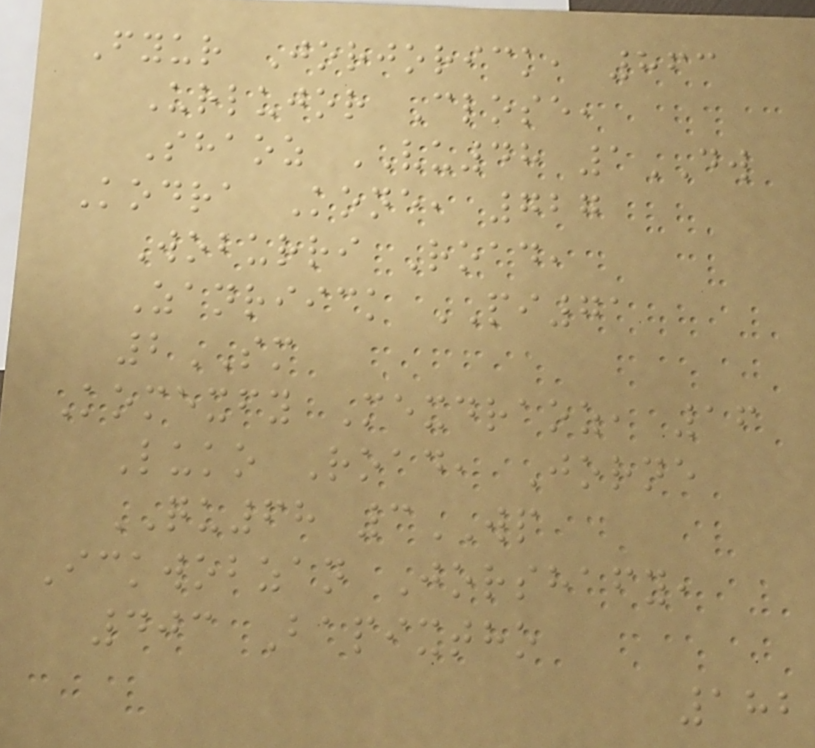Fyur Jorjorick, 863
Urlujor Close,
Shaoz VU48 1DW
Kodra Kone, 727
Woburri Road,
Zanriick PI71
2SM
Komexfy Mexdraoz, 16
Luko Road, Jorne
QU68 3WP
Ickwobzan Jorshafy,
403 Bapixtho
182
